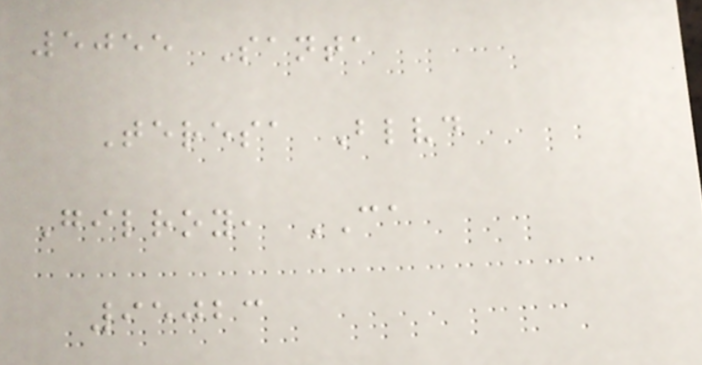5055 Santa
Teresa Blvd
Gilroy, CA
95023
